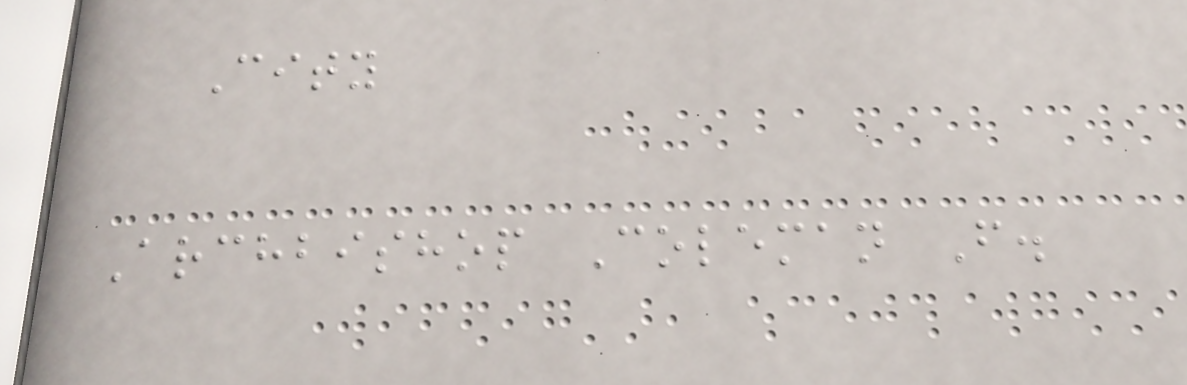City
Archbishop Coleman F.
